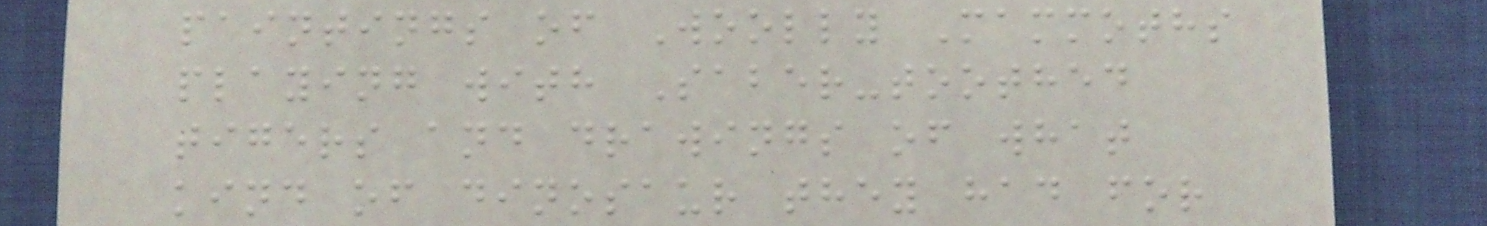paintings of Woolly Mammoths
playing with Saber-toothed
tigers and drawings of what
kind of dinosaur they had for
